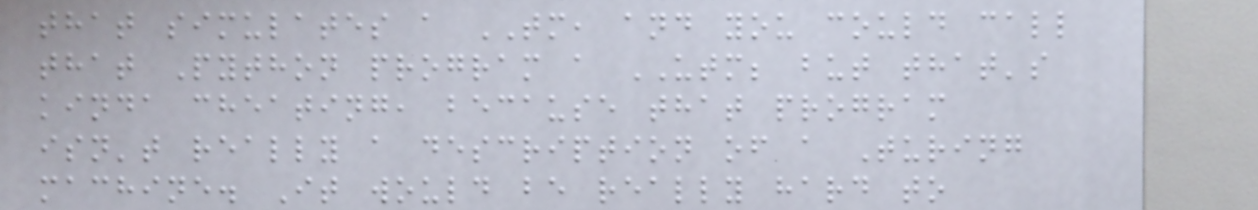that simulates a TM, and you could call
that Python program a UTM; but that's
kinda cheating, because that program
isn't really a description of a Turing
machine. It would be really hard to
